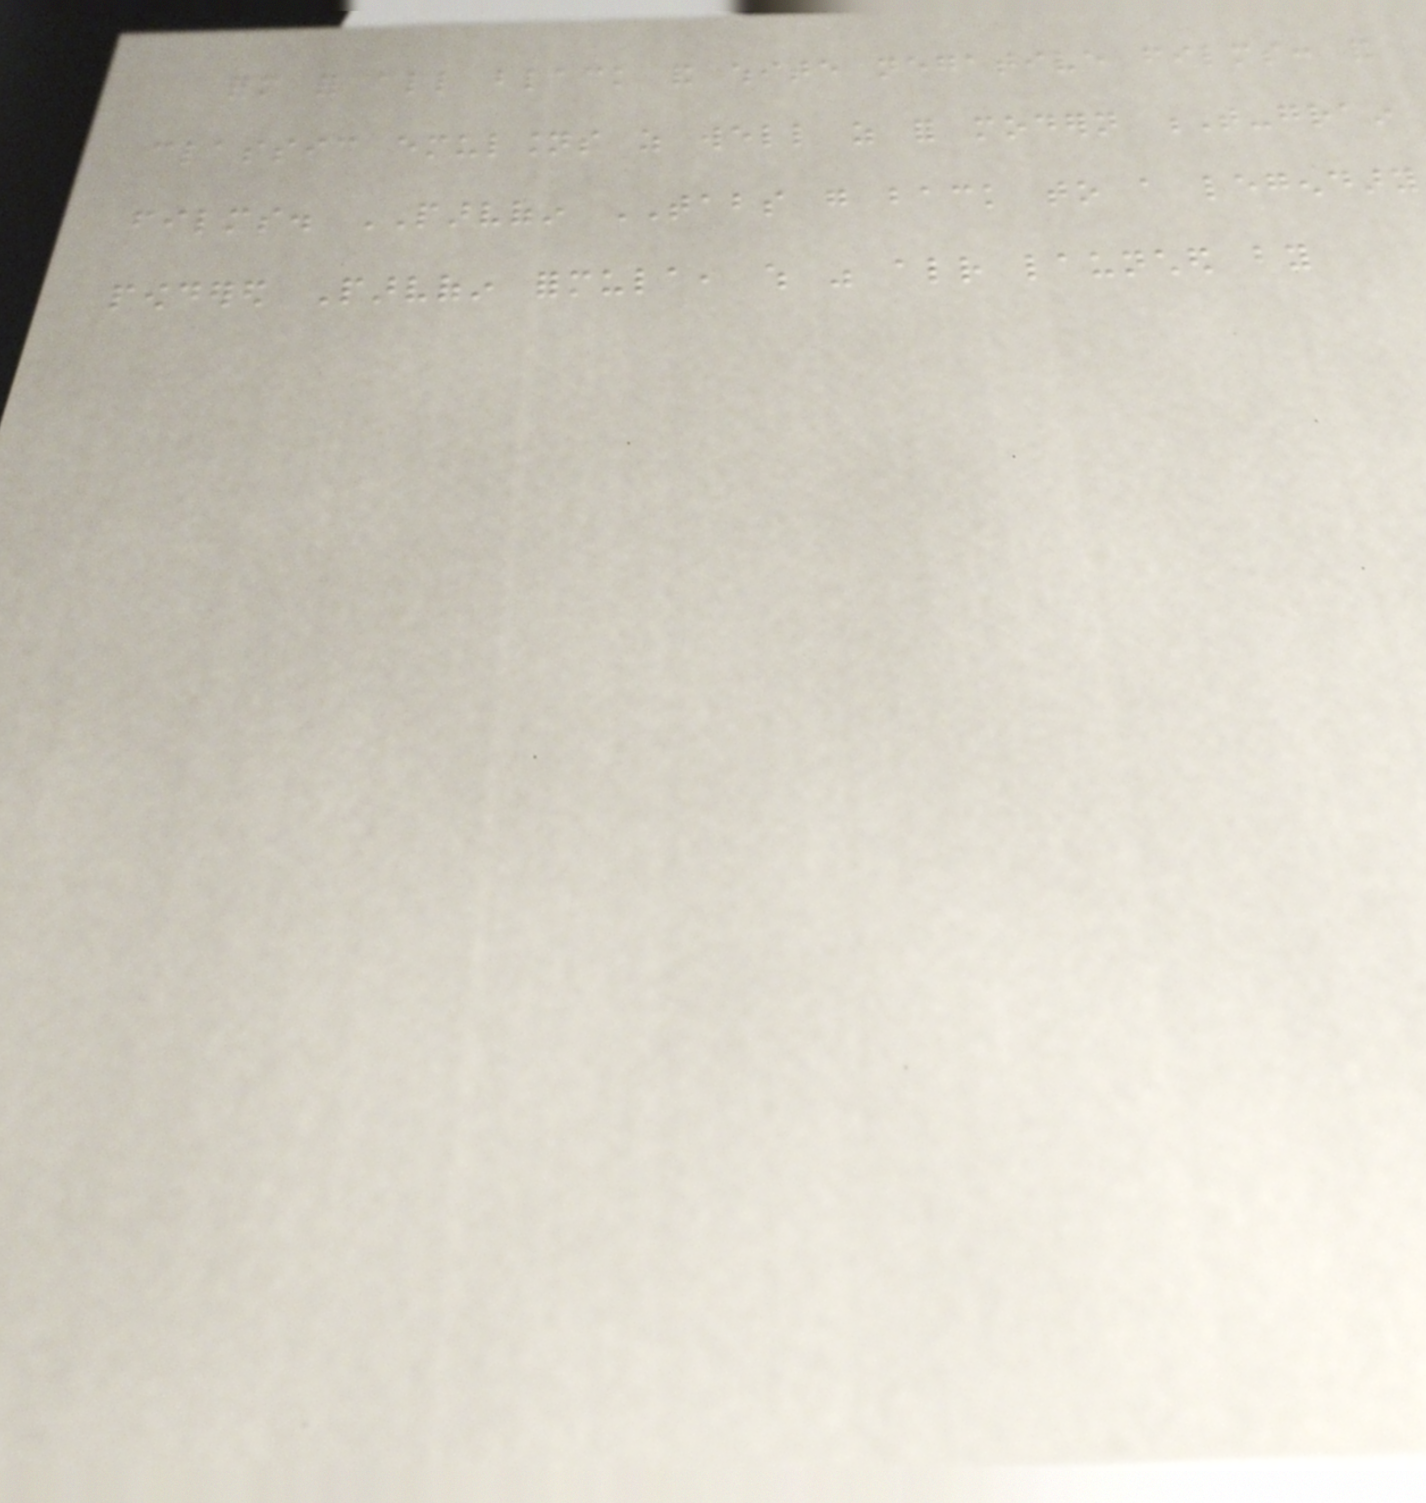form for all black and white negative films: for
classic emulsions as well as for modern T-grain
films. PARVOFIN TABS go back to a legendary
powdered Parvofin formula, which was already launched by
